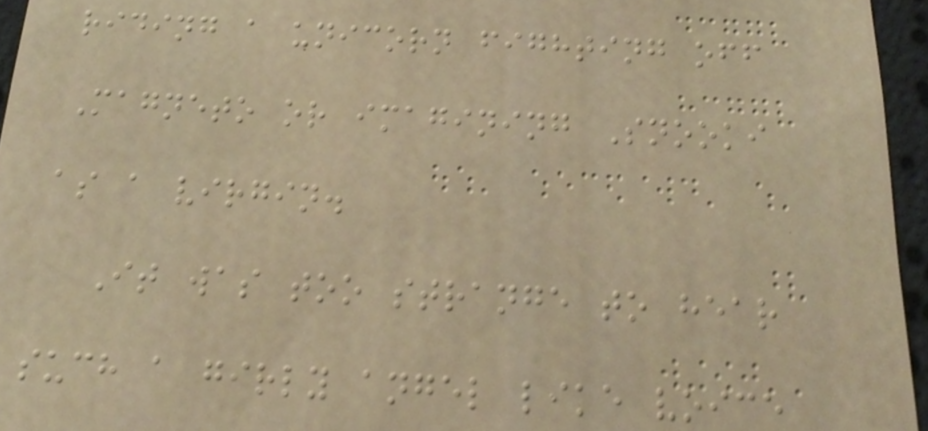riding a unicorn fighting off
Magneto or imagining Snooki
as a virgin.
It was too strange to hear
such a girly angel like voice
